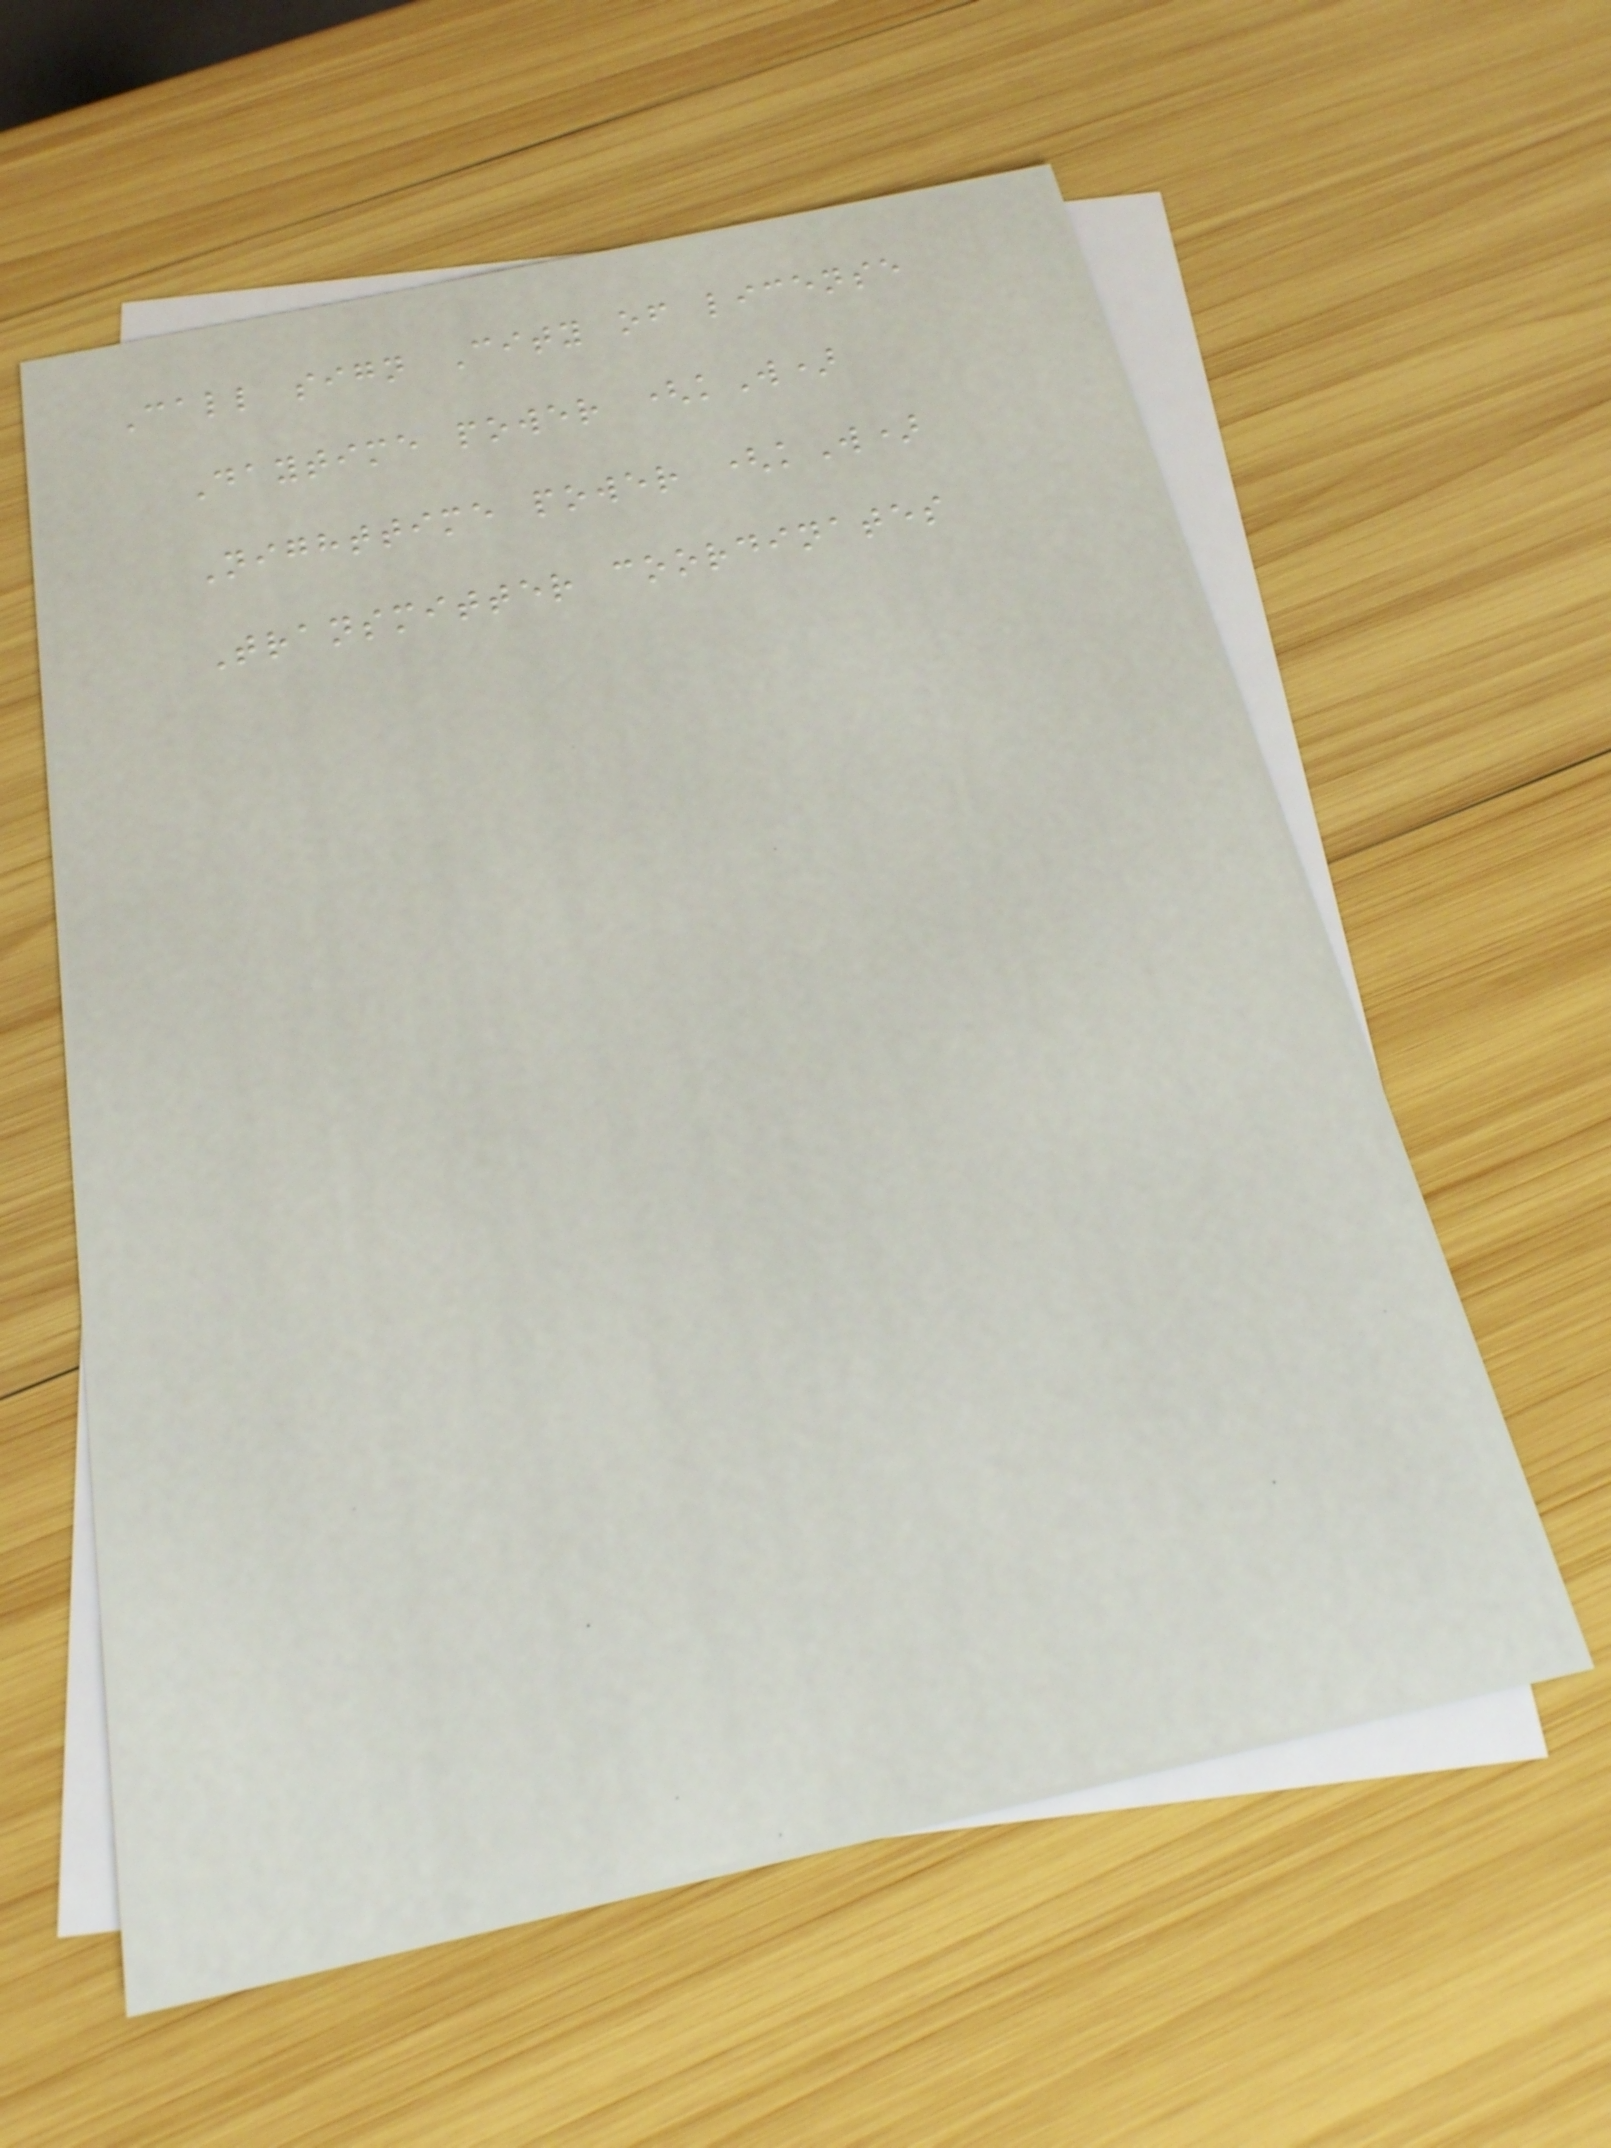Call sign City of license
Daytime power (kW)
Nighttime power (kW)
Transmitter coordinates
